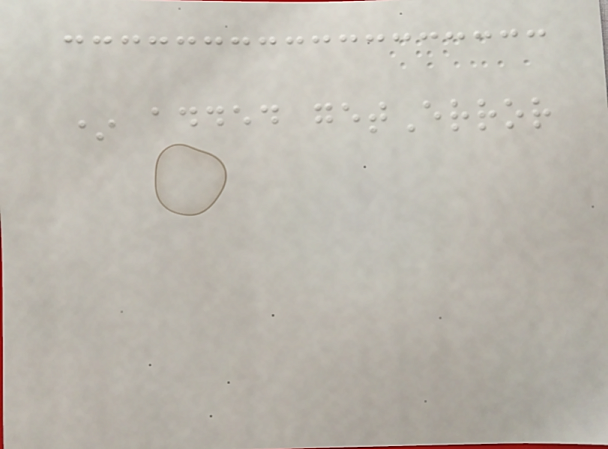* added getError
